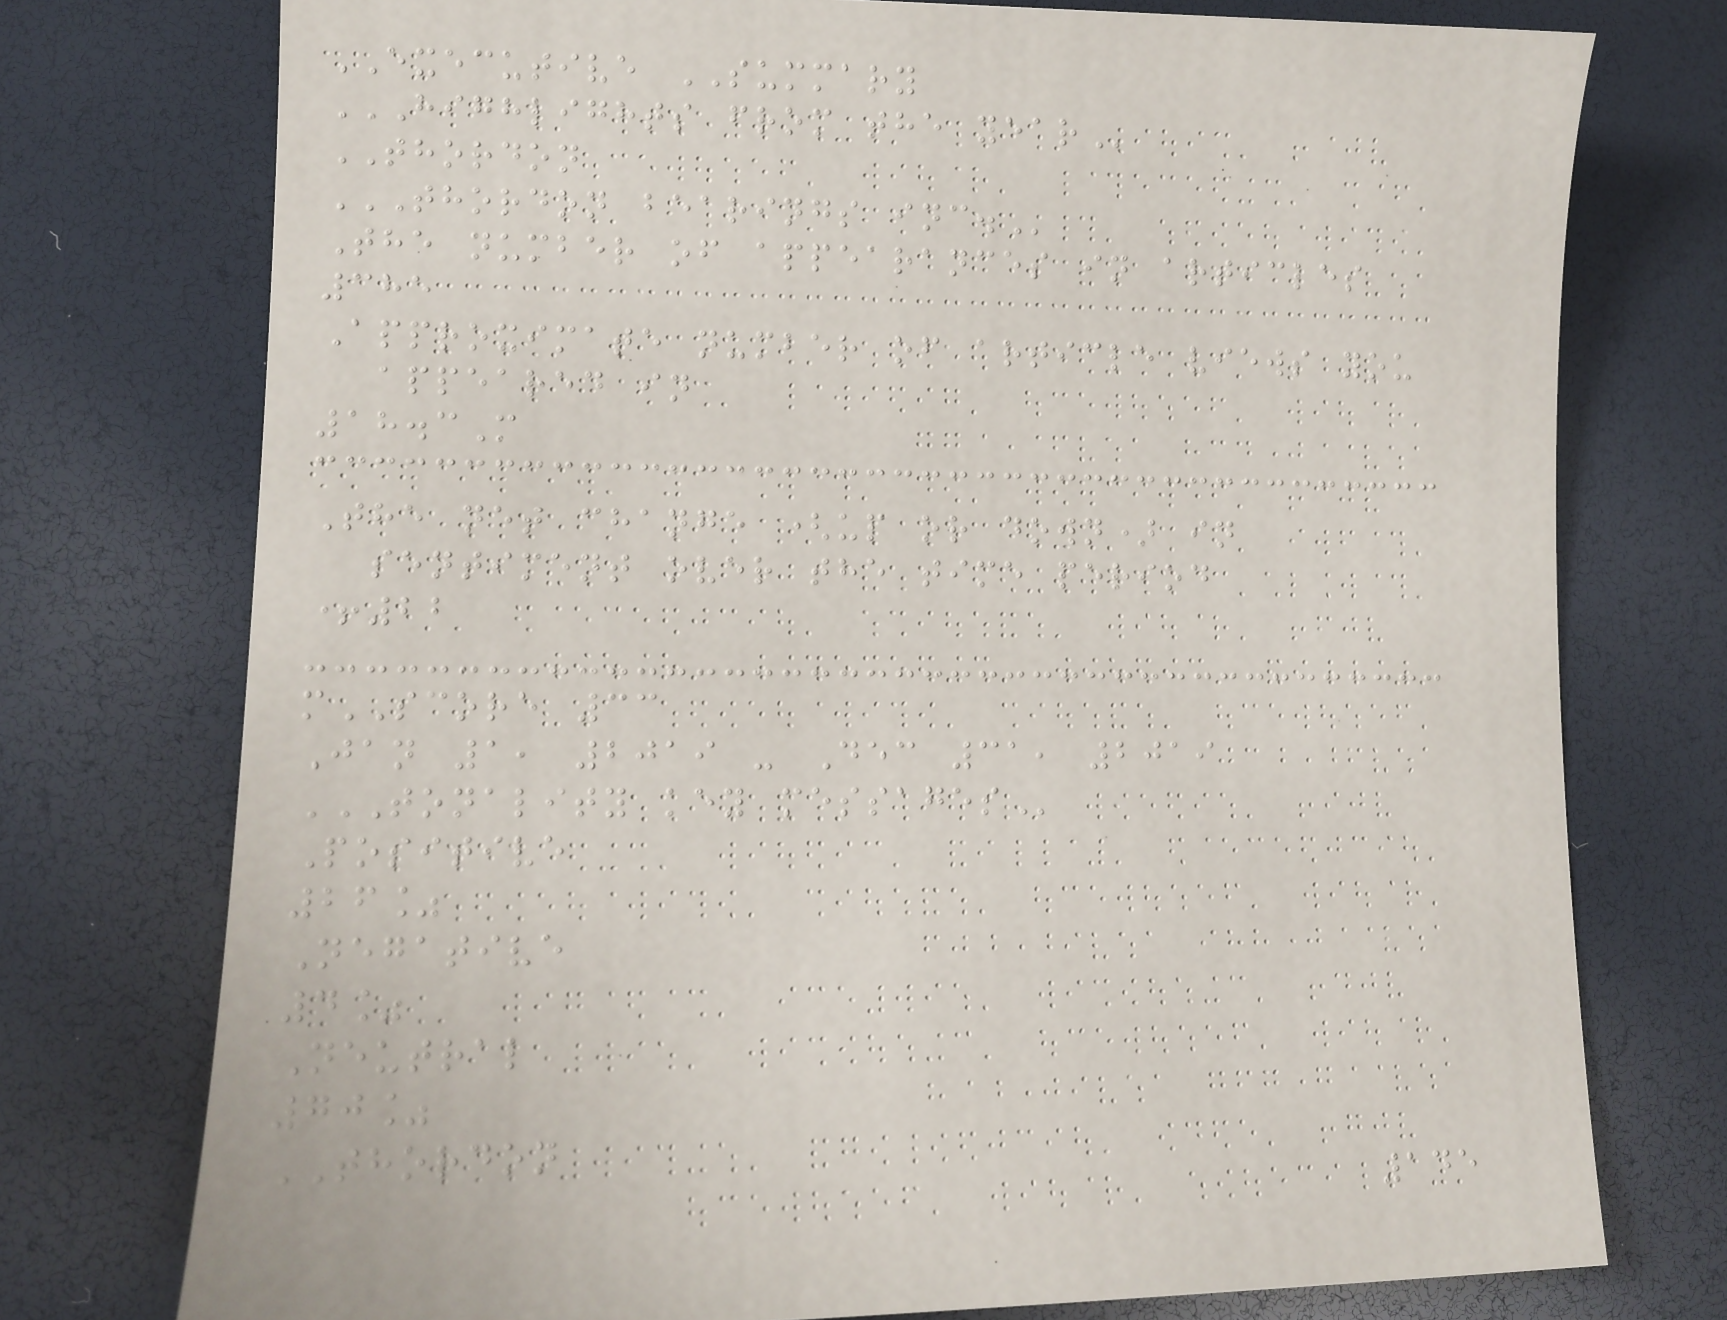EXECUTIVE SUMMARY
HIGHLIGHTS FROM THE YEAR
THORDON
THORDON BEARINGS INC.
The number of appearances in articles
385
Approximate number of article views you
appeared in
18.3M
The net change (up or down) in
sentiment over the time period
+22
mSCORE 33
Jan 1, 2019 - Dec 31, 2019
TONALITY KEY MESSAGES
Positive
26%
Negative
4%
Neutral
70%
THORDON
145
